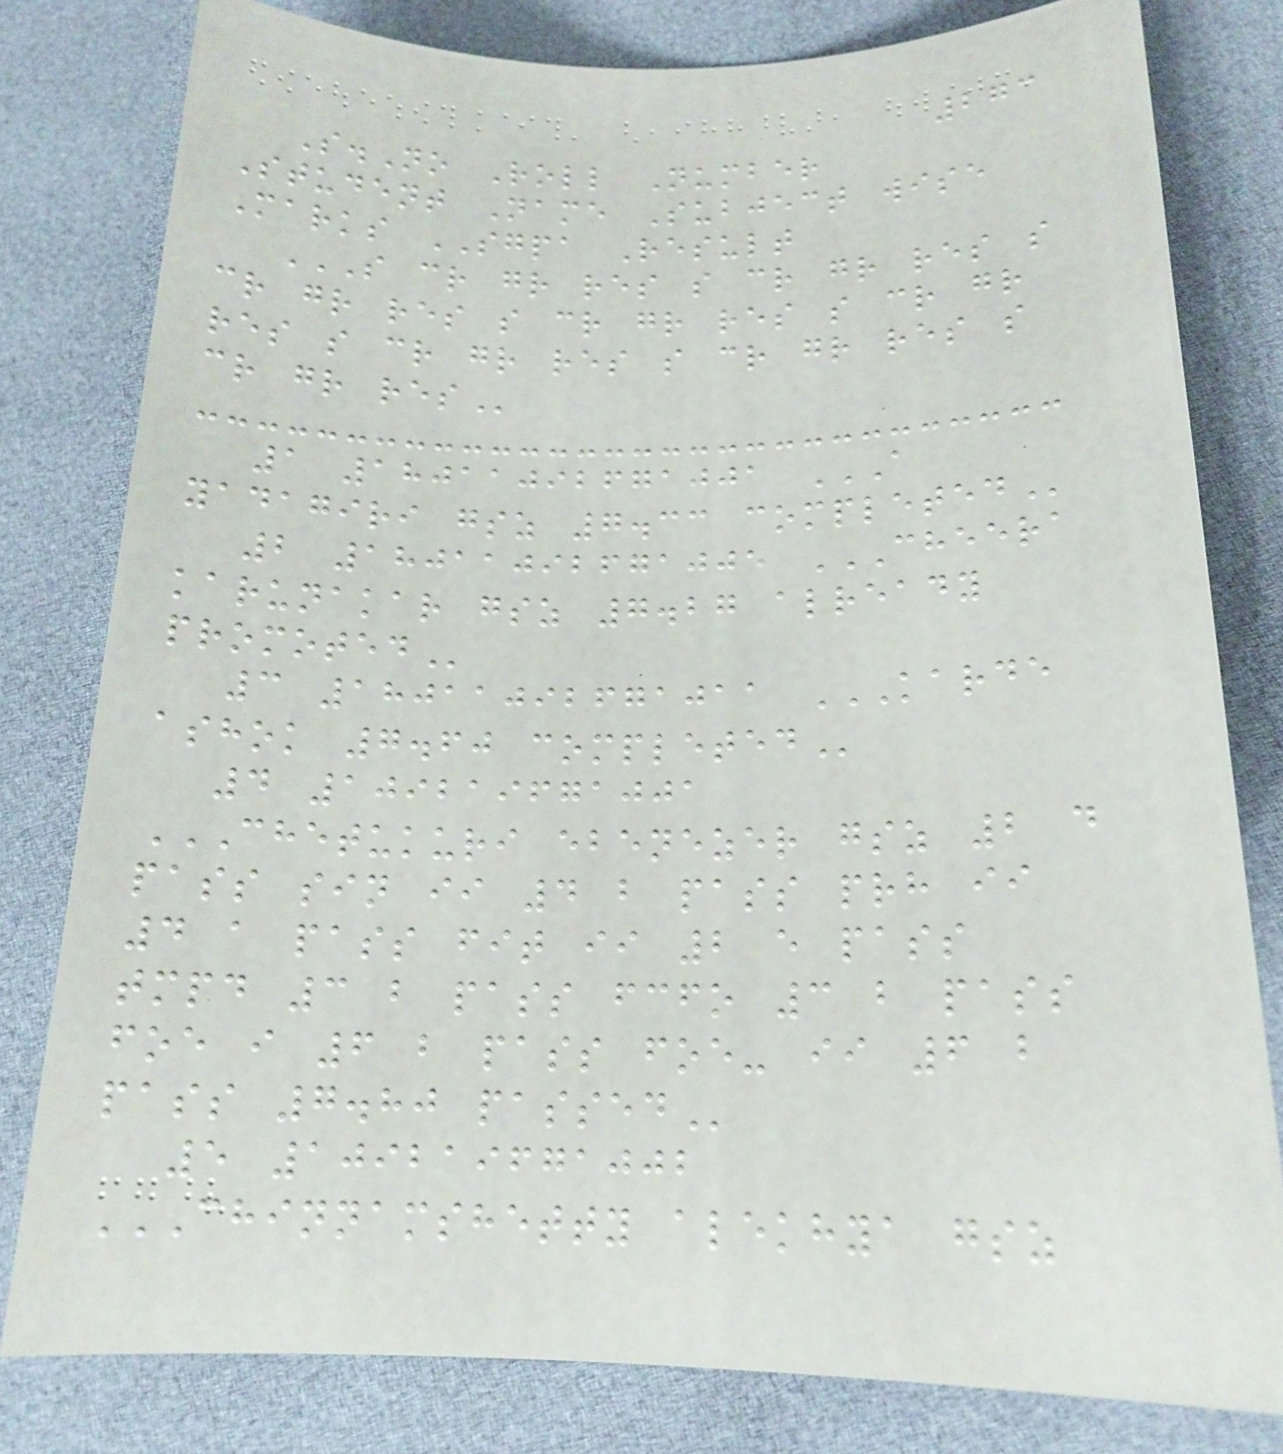273
S.No Roll Number
Student Name Subject wise
Marks SGPA Result
S CR GR RES S CR GR RES S
CR GR RES S CR GR RES S CR GR
RES S CR GR RES S CR GR RES S
CR GR RES
1 18011092671001 A
YADAGIRI GSZ 7.33 COMPLETED
2 18011092671005 CHEERA
KARUNAKAR GSZ 7.27 ALREADY
PROMOTED
3 18011092671011 KARDE
ASHOK 7.60 COMPLETED
4 109219671001
CHETUKURI EBENEZER GSZ 2 D
PASS SIN II 4 B PASS PRH II
4 A PASS FIT II 2 E PASS
TMPD 3 B PASS FCFO 3 B PASS
FOE I 6 B PASS FOE- II 6 B
PASS 7.80 PASSED
5 109219671002
CHINNAMSHETTY ALEKHYA GSZ
